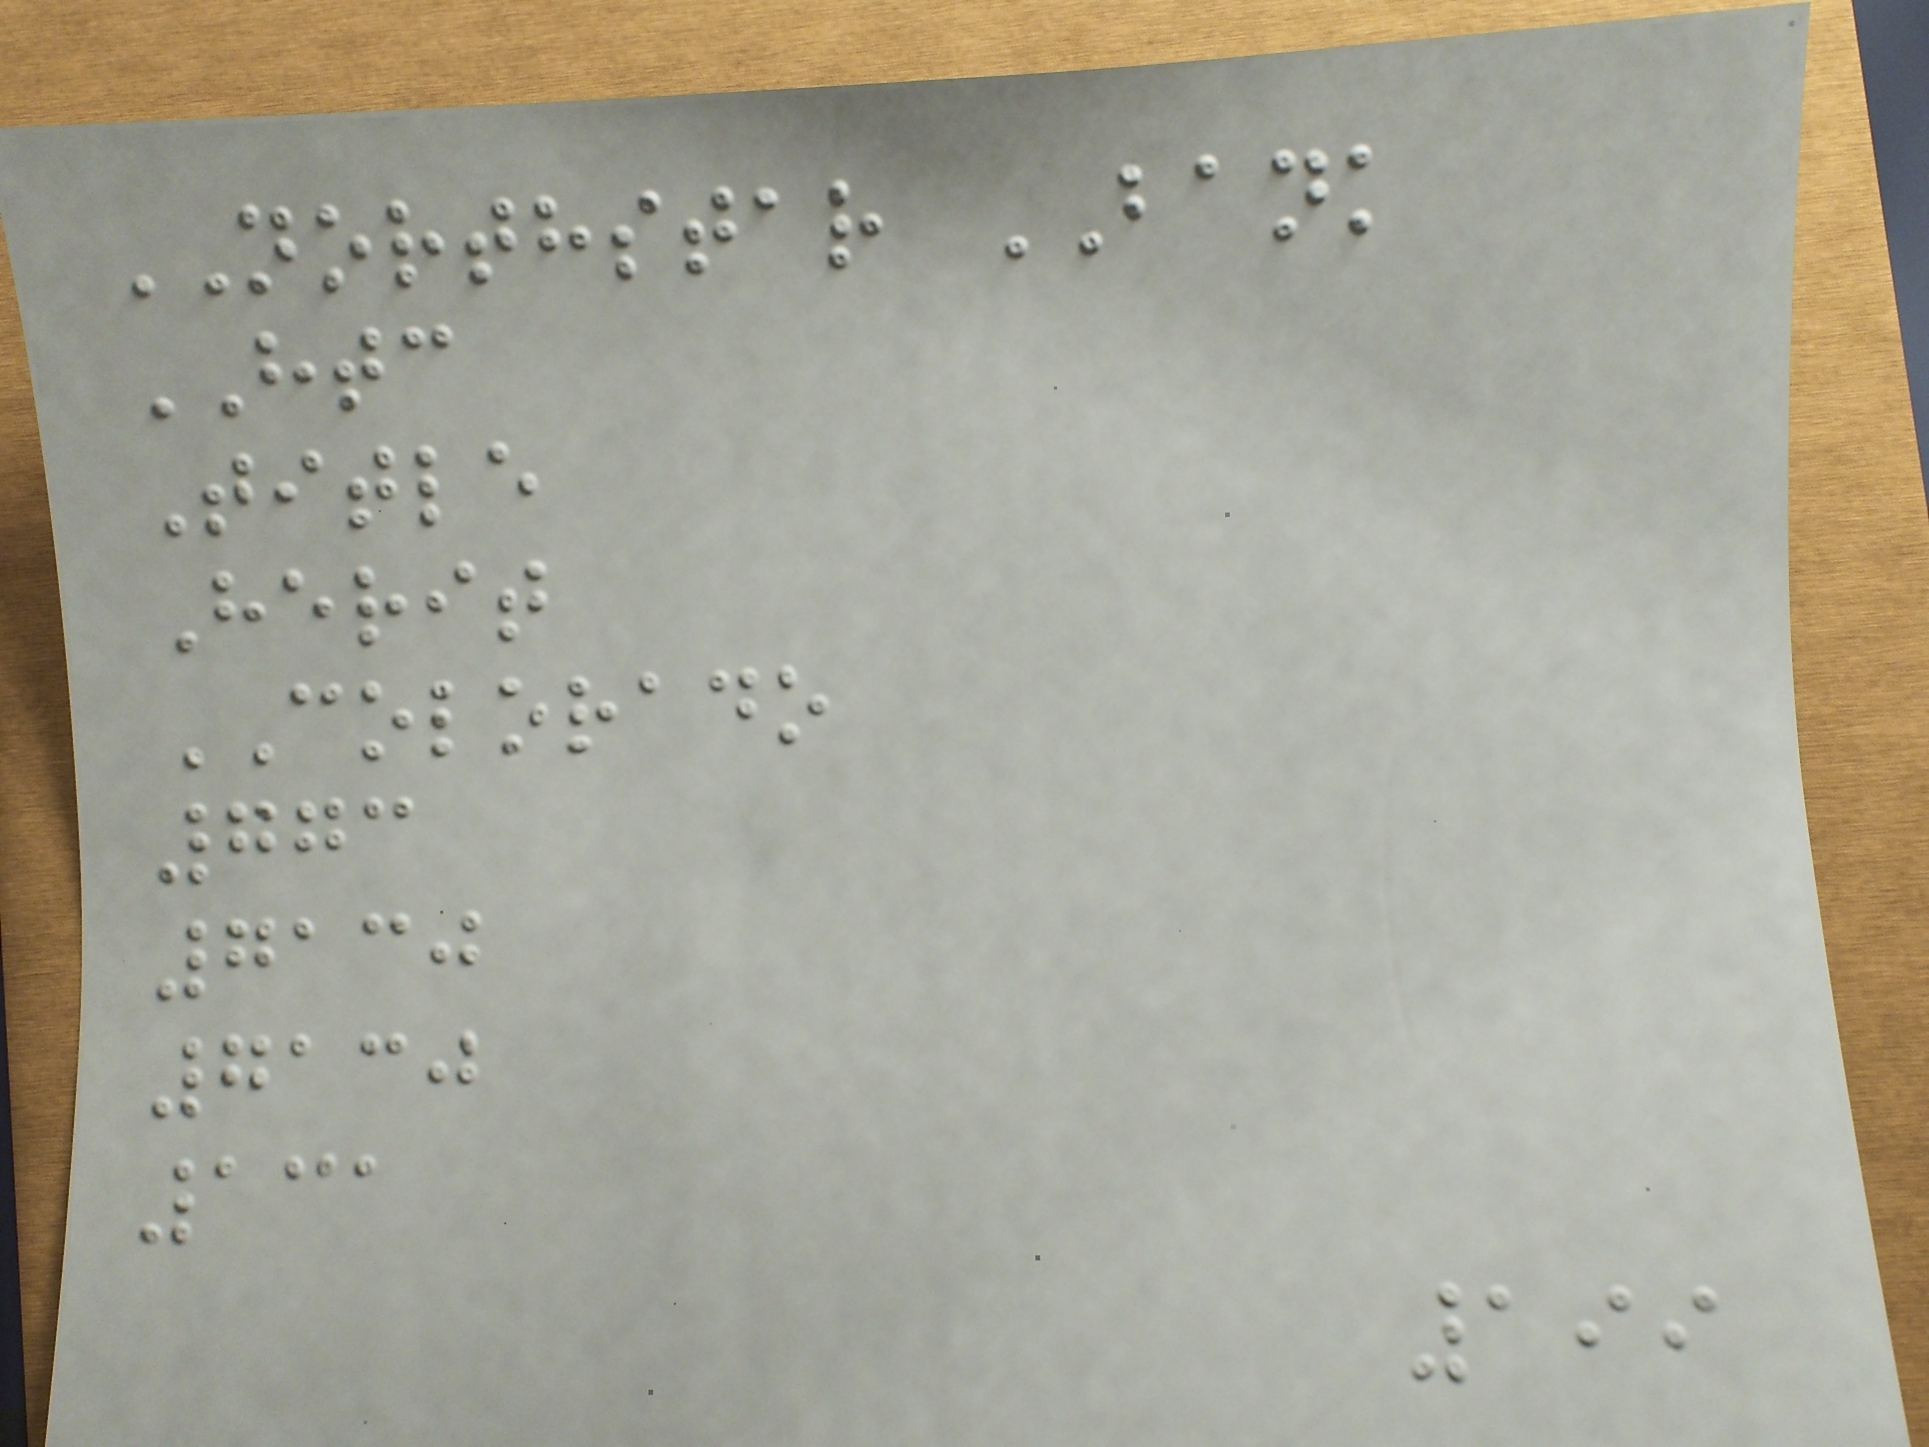NORTHSTAR BANK
HTC
Title
Herit
COLORADO
773
7130
7130
131
199
